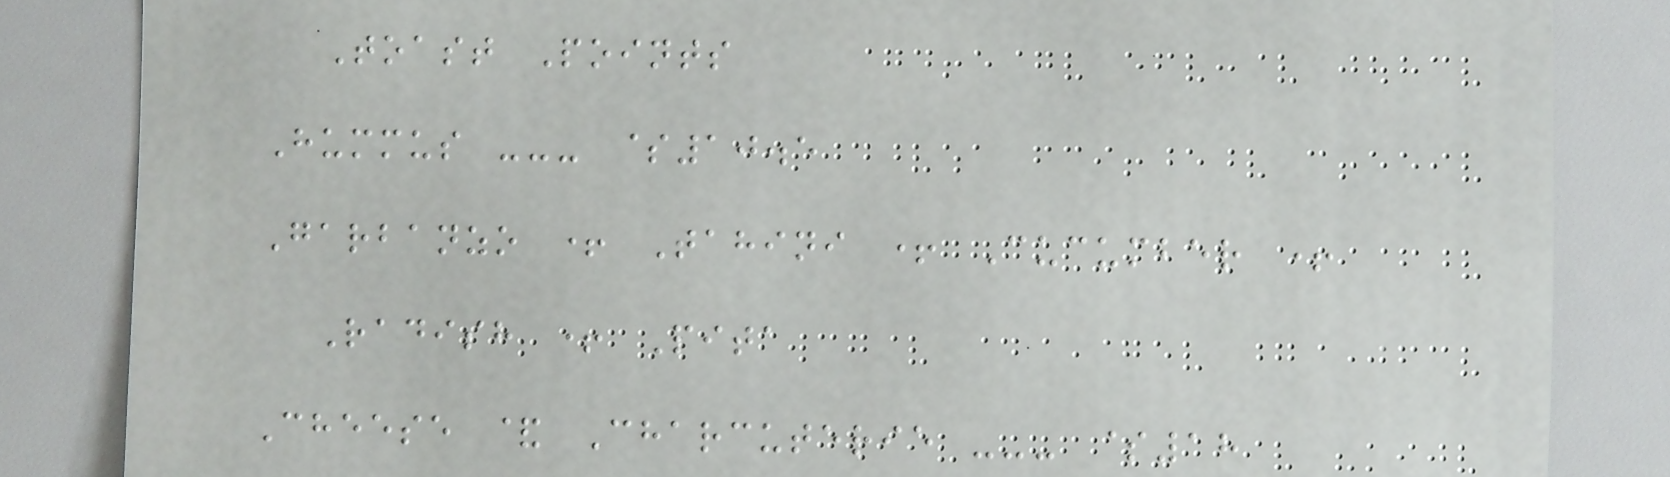Toast Points
Hummus --- $10.5
Garbanzo + Tahini + Cucumber +
Radish + Pita
Cheese & Charcuterie --- $18
